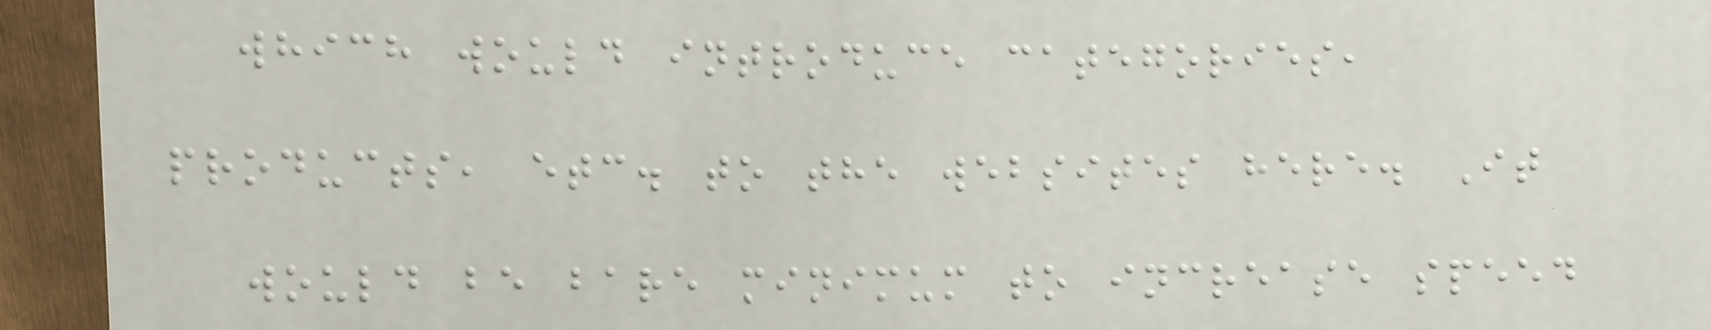which would introduce categories,
products, etc. to the websites here. It
would be bare minimum to increase speed
